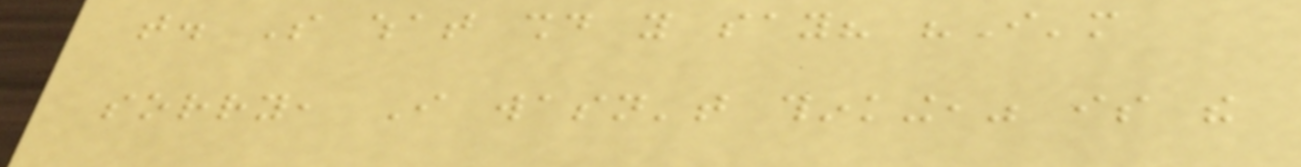that. So what should you say? "I'm
sorry, I wasn't thinking," is the
